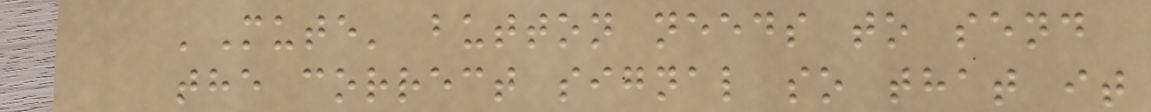'Mute' button needs to send
the correct signal so that it
